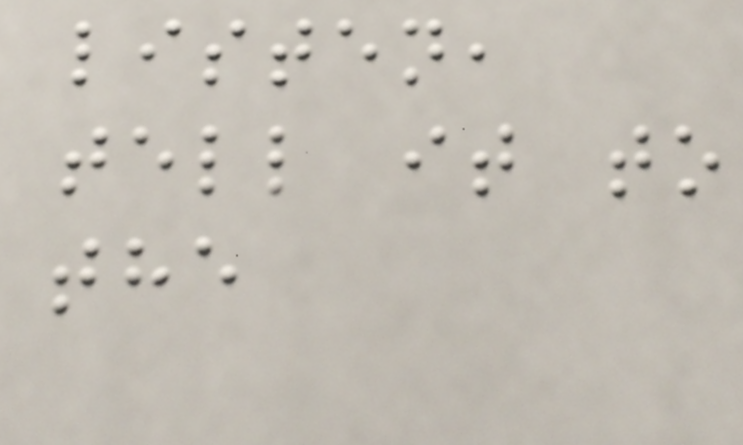listen,
tell it to
the
